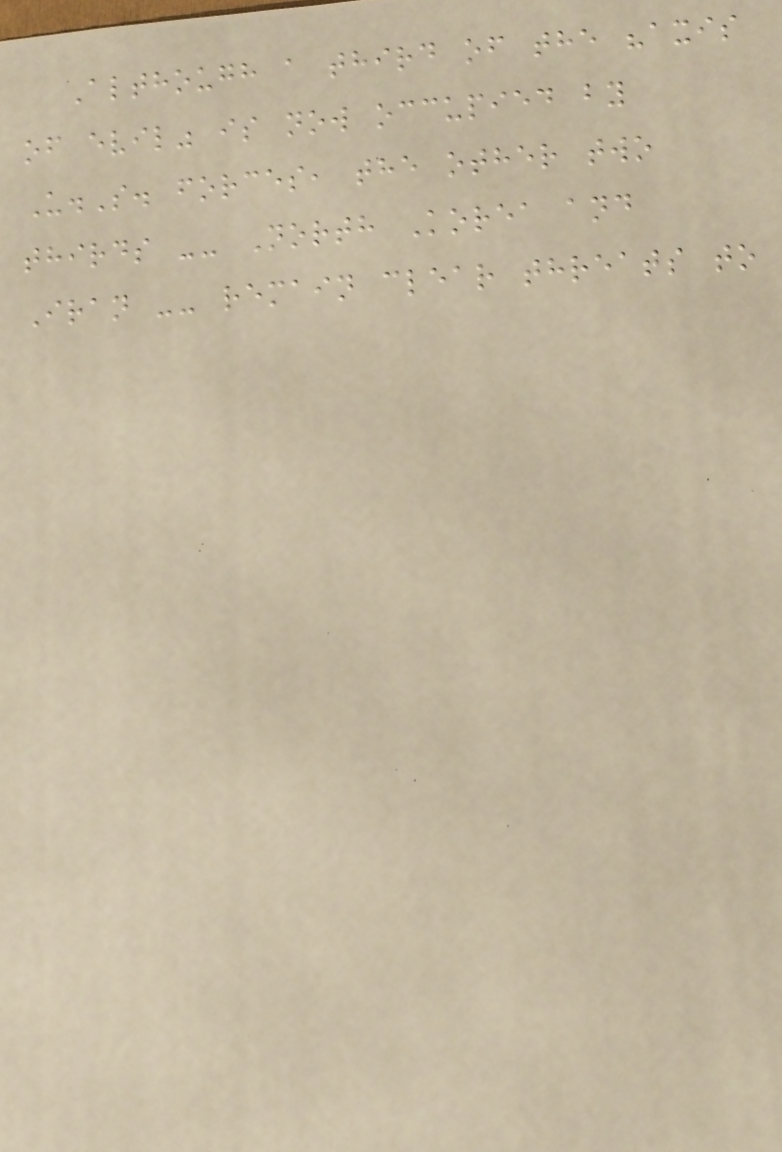Although a third of the "axis
of evil" is now occupied by
U.S. forces, the other two
thirds -- North Korea and
Iran -- remain clear threats to
